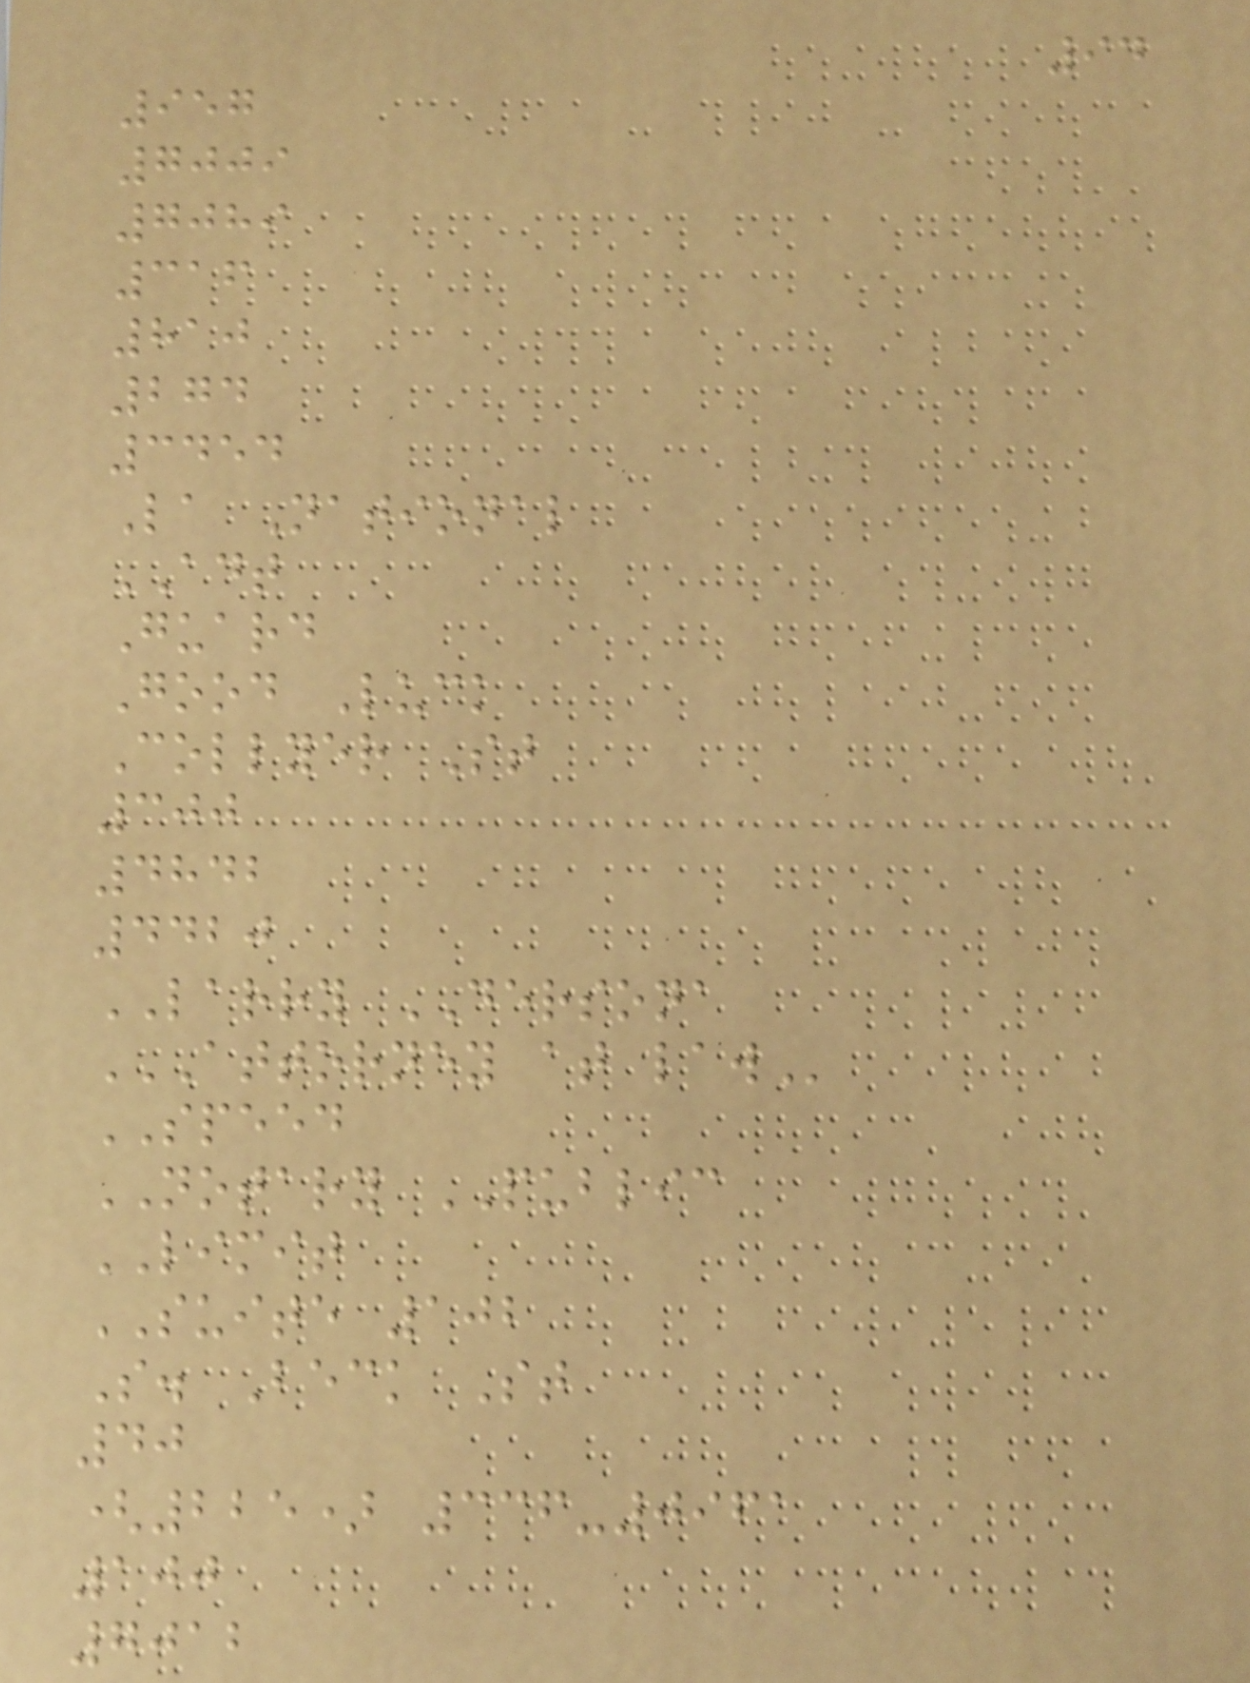94
957
7009
7089
316
810
274
3454
La National
ADT
Guard
Good Luck
Collyer St
300
4842
4420
LARRY DERSONA
ATTORNEY AT LAW
SPEED
NOTARY PUBLIC
LIMIT
SUITE 102
S. Beck St
40
(225) 336-0961
100
7012
